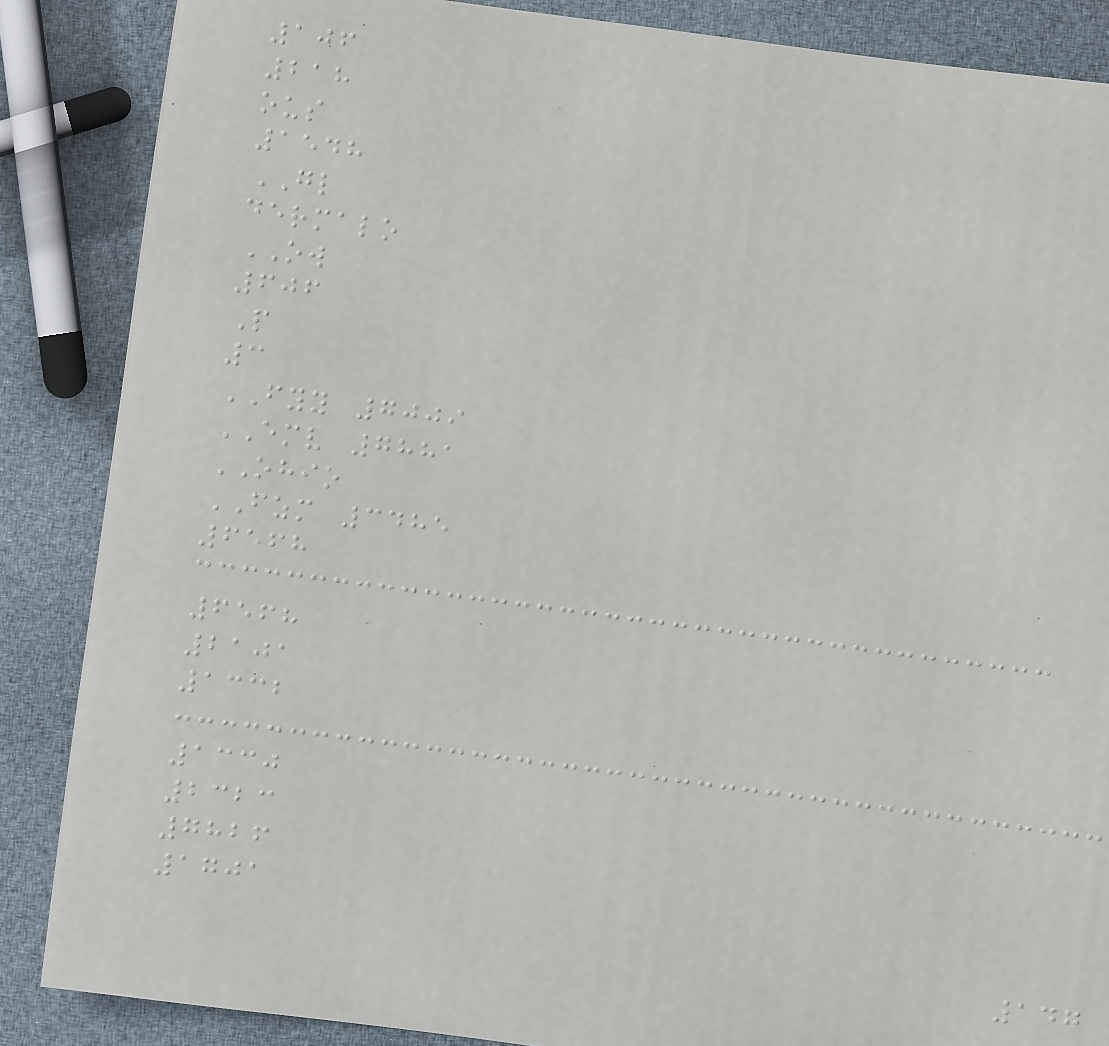106
218
ous
1548
GL
dermalo
OW
606
P
3
FYY 7009
EMV 7881
OHIO
FZM 3485
6568
6568
2101
1332
1330
2323
7826
1701
147
